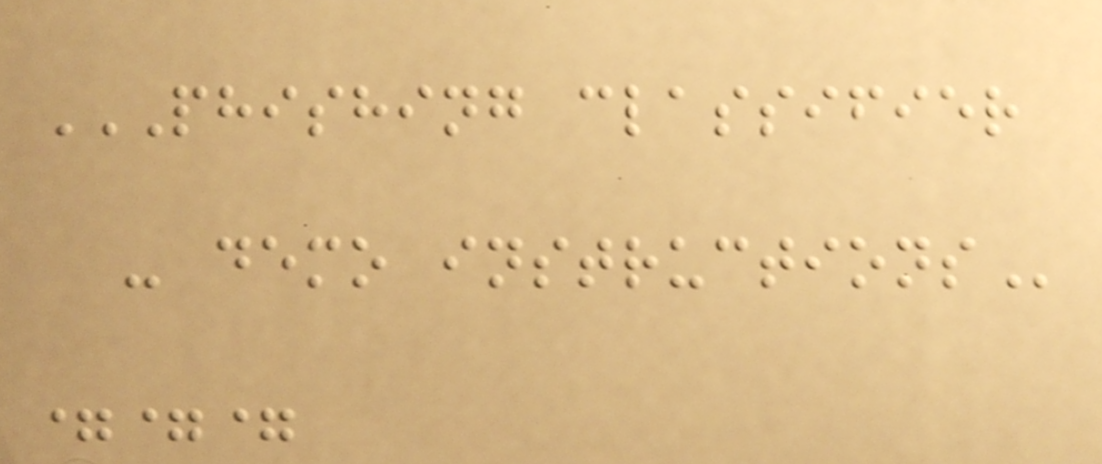PHISHING CLASSIFIER
- DEMO INSTRUCTIONS
===
